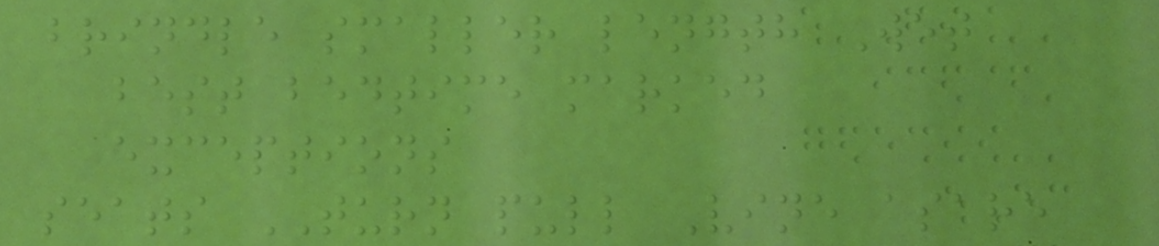brindle smaller length Wet
best bedtime marked
exceptions
seats TURN pull Vine asare
